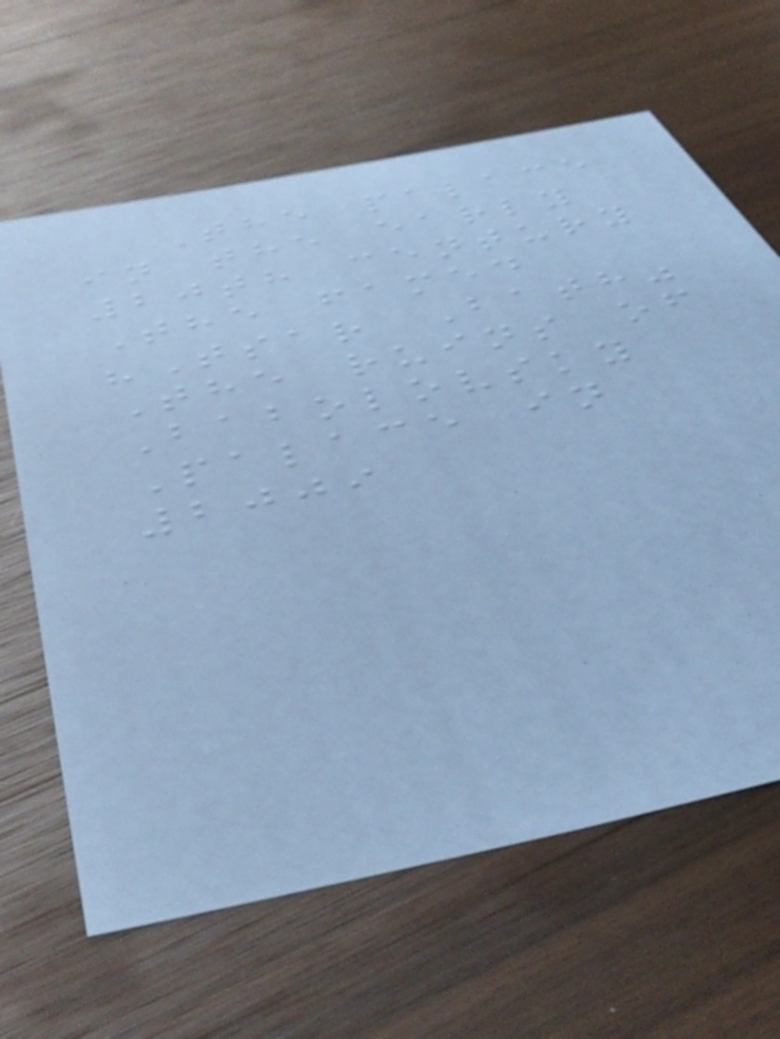The palace
in the early
20th century
The famed
"Tsar Bath"
The ruins of
Babolovsky
Palace in
2009
